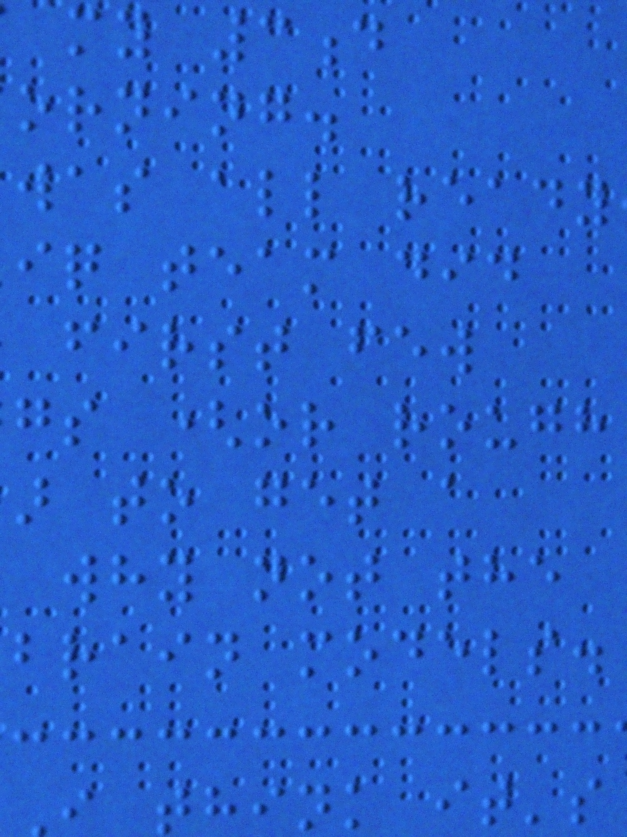my 3d
orning.
was all ready
iq team did
first few
gs (or rough
to get a
why not the
brain models.
think it's
